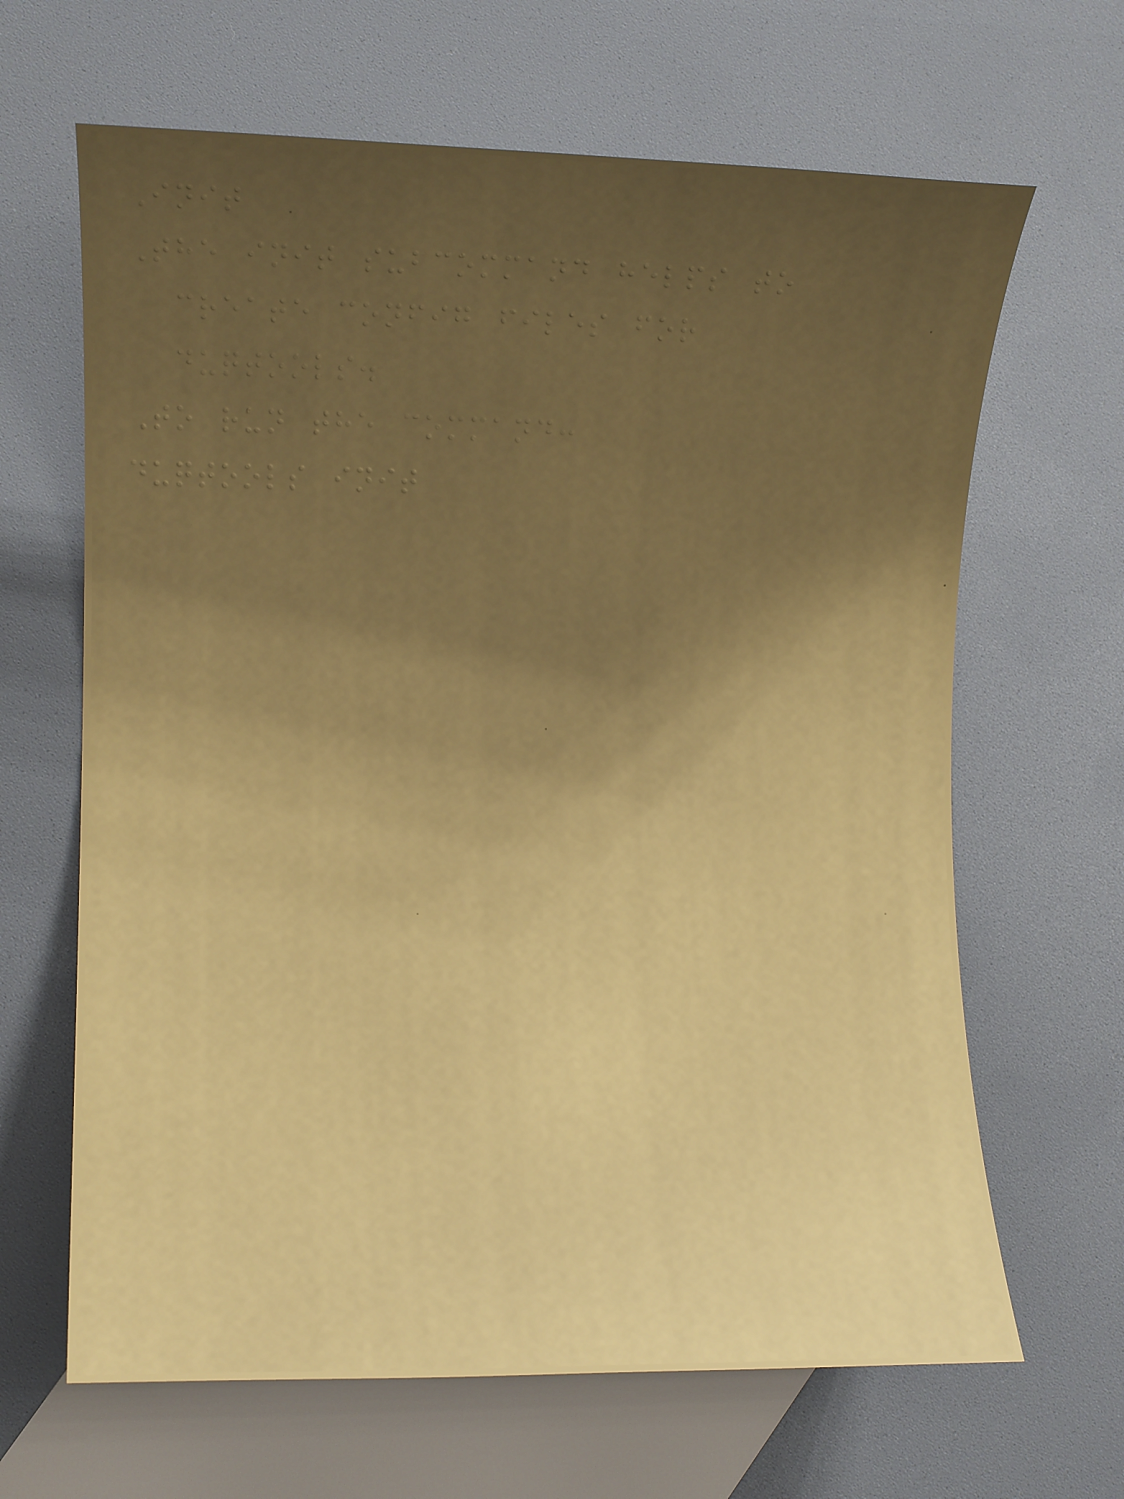Init
The init subcommand helps to
create config files for
duqtools.
To run the command:
duqtools init
